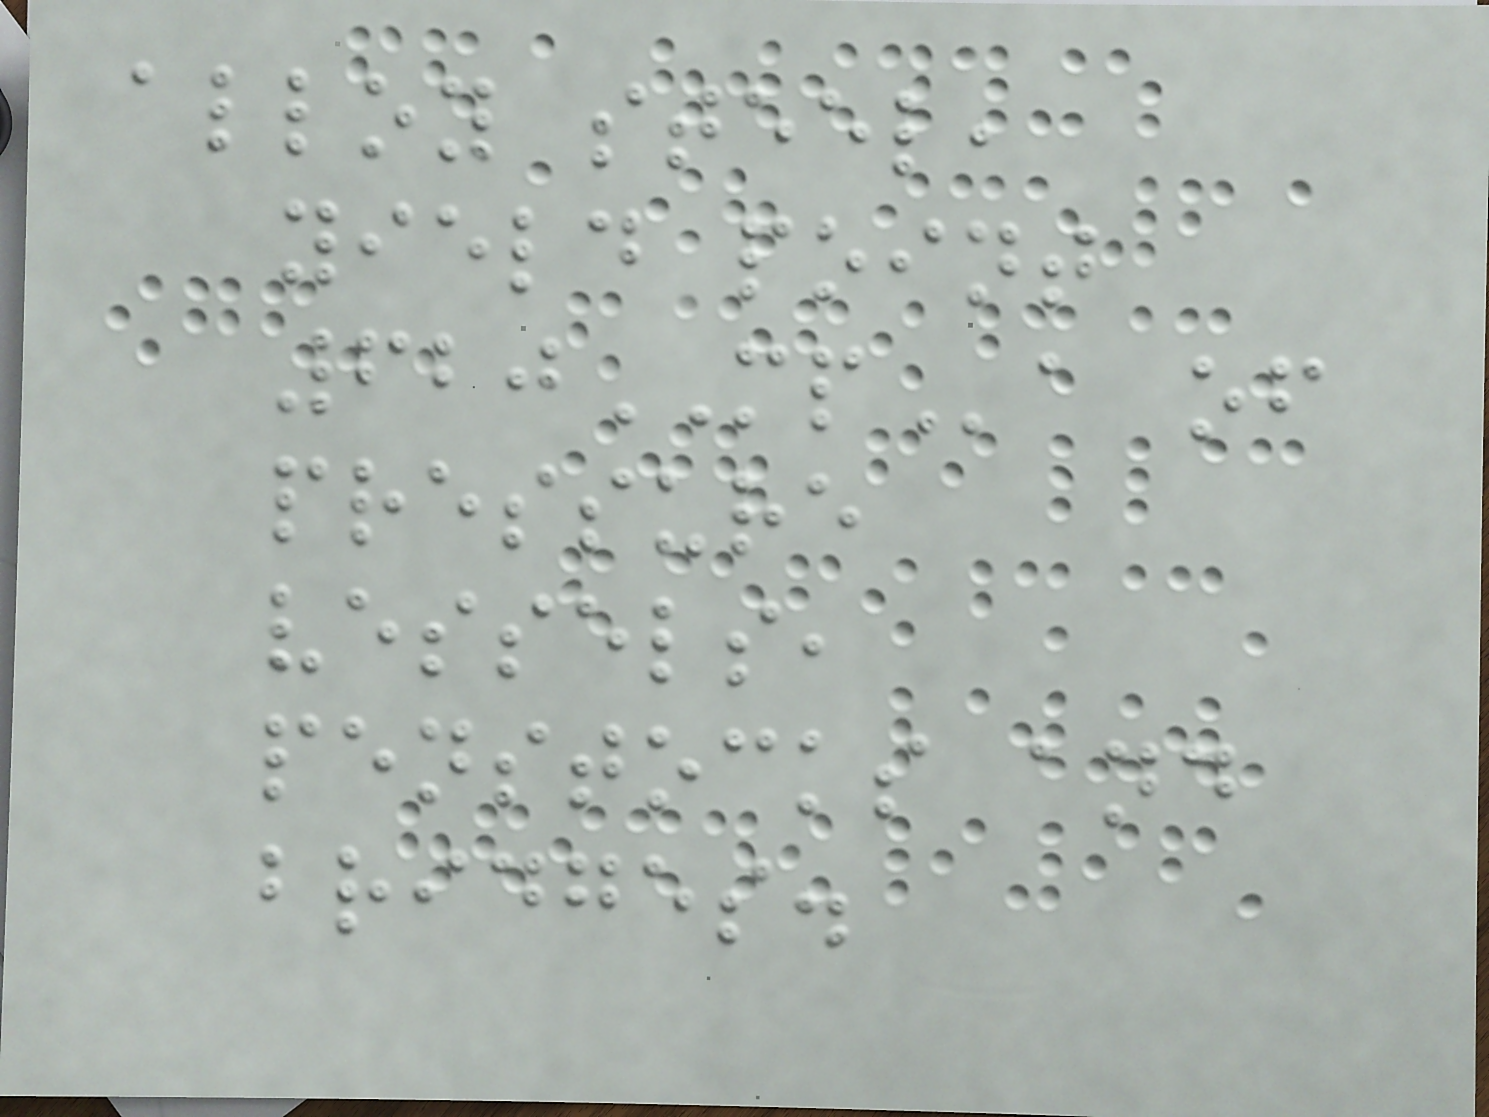alloy steel,
yield point
620MPa of
pressure
vessels,
penstocks and
bridges.
